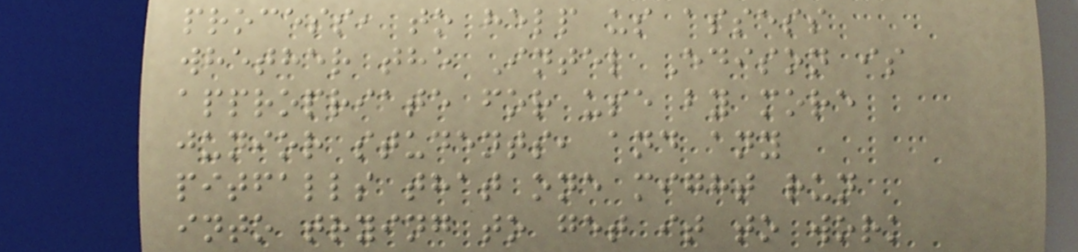process, to help us assess
whether the Intel Edison is
appropriate for use by more
junior students, and any
pitfalls that one might run
into trying to get it to work
